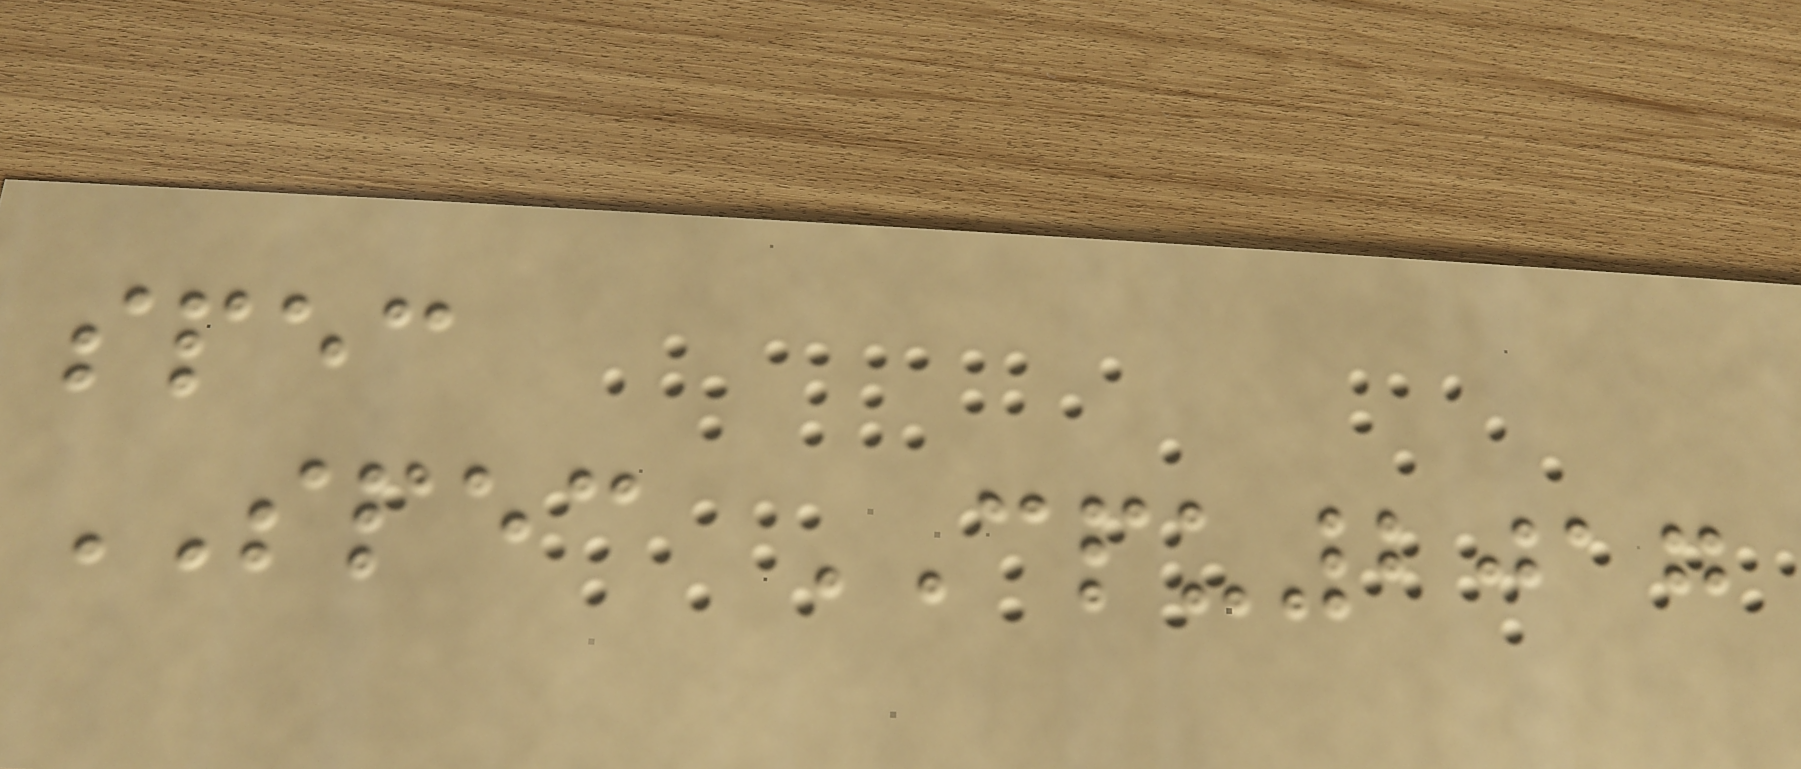spec
SPEC CPU2017
